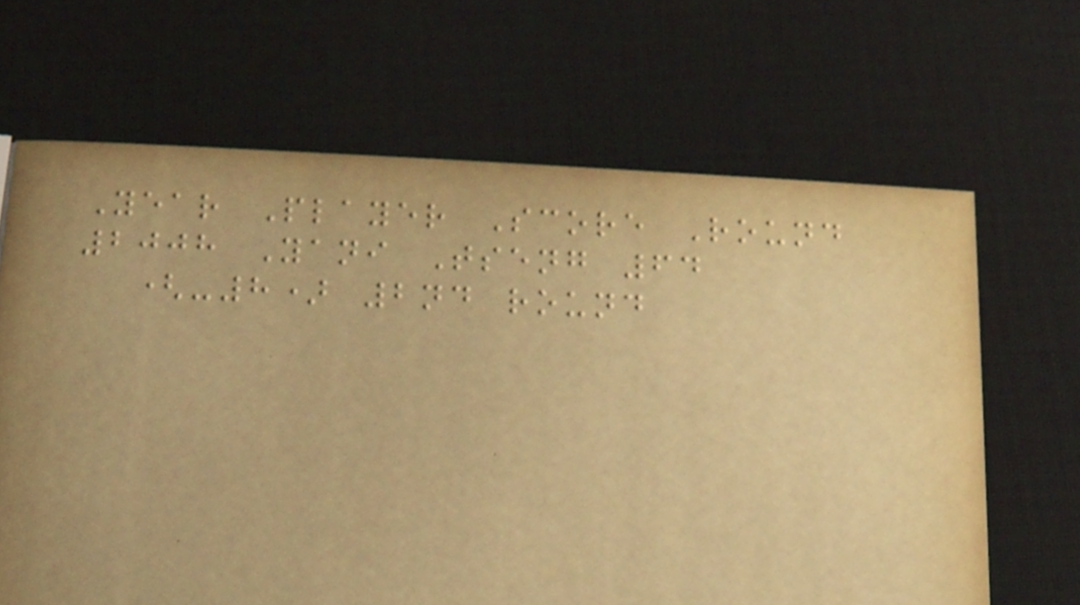Year Player Score Round
2008 Yani Tseng 64
(-8) 2nd round
